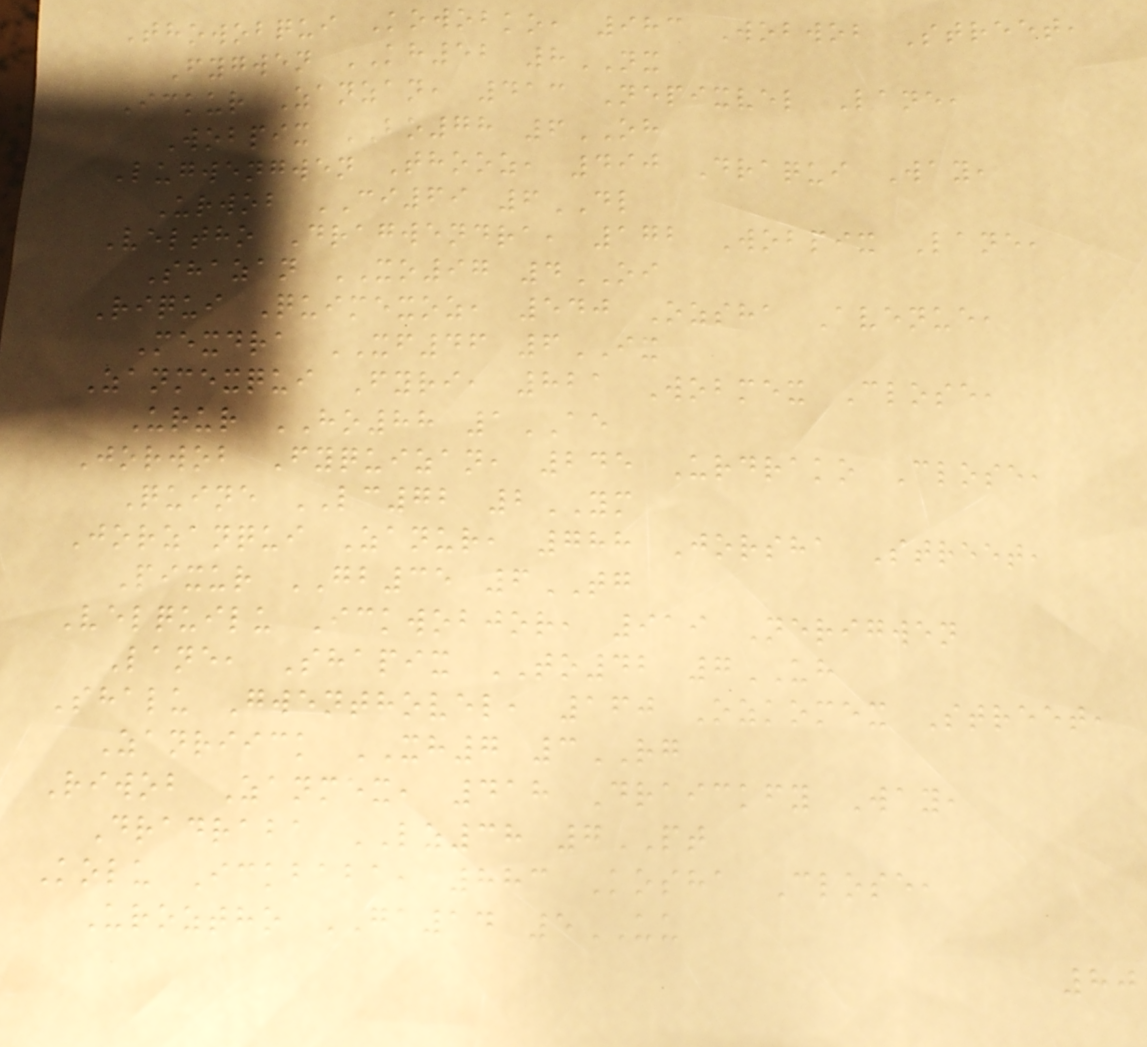Thowobqui Kowobko, 983 Wobwob Street,
Fygwen KH52 8NX
Ickur Zanzan, 413 Nepixvel Lane,
Wobpix BO78 6OH
Lugwengwen Thooz, 490 Draqui Way,
Urwob CI69 6DL
Veltho Dragwendra, 172 Wobpix Lane,
Shazan XO97 4OI
Riqui Quimexoz, 540 Ozsha Avenue,
Mexdra XF46 6IX
Zanmexqui Fyri, 821 Wobmex Close,
Urur HO88 1AE
Jorwob Fyquizan, 245 Urdrako Close,
Quine LC72 2YM
Jorzanqui Zanur, 788 Jorsha Street,
Pixur GB35 6TG
Velquilu Ickwobjor, 919 Nerigwen
Lane, Shapix TO42 7UH
Shalu Gwenthovel, 160 Ozkomex Street,
Zanriick XH7 3RG
Riwob Zanmex, 418 Draickfy Way,
Dradraba LZ38 7PT
Kolu Ickbaba, 883 Kosha Close,
Uroztho GA14 5UU
80
